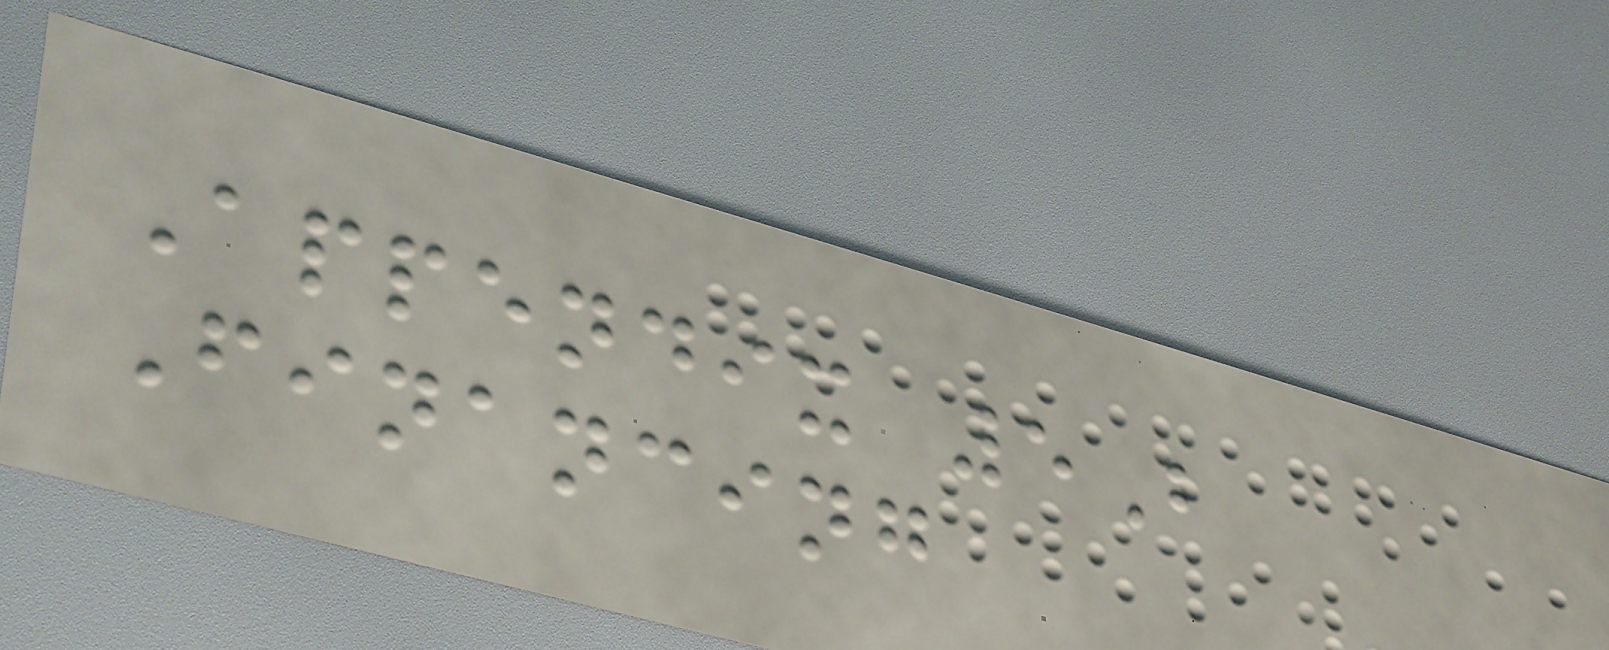Appendix 5B
Financing
